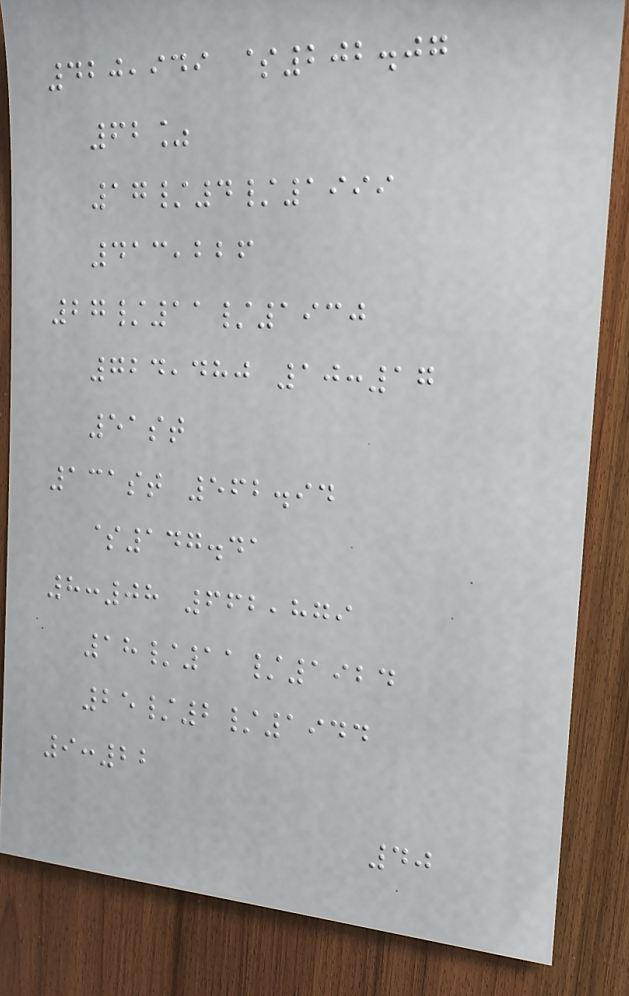420,949 $202.07
62%
17/4/1999
413,226
27/11/1930
724,480 10:17
51st
131st 562.94
$147.41
8:08 662,879
18/11/1924
25/2/1944
9:22
40
